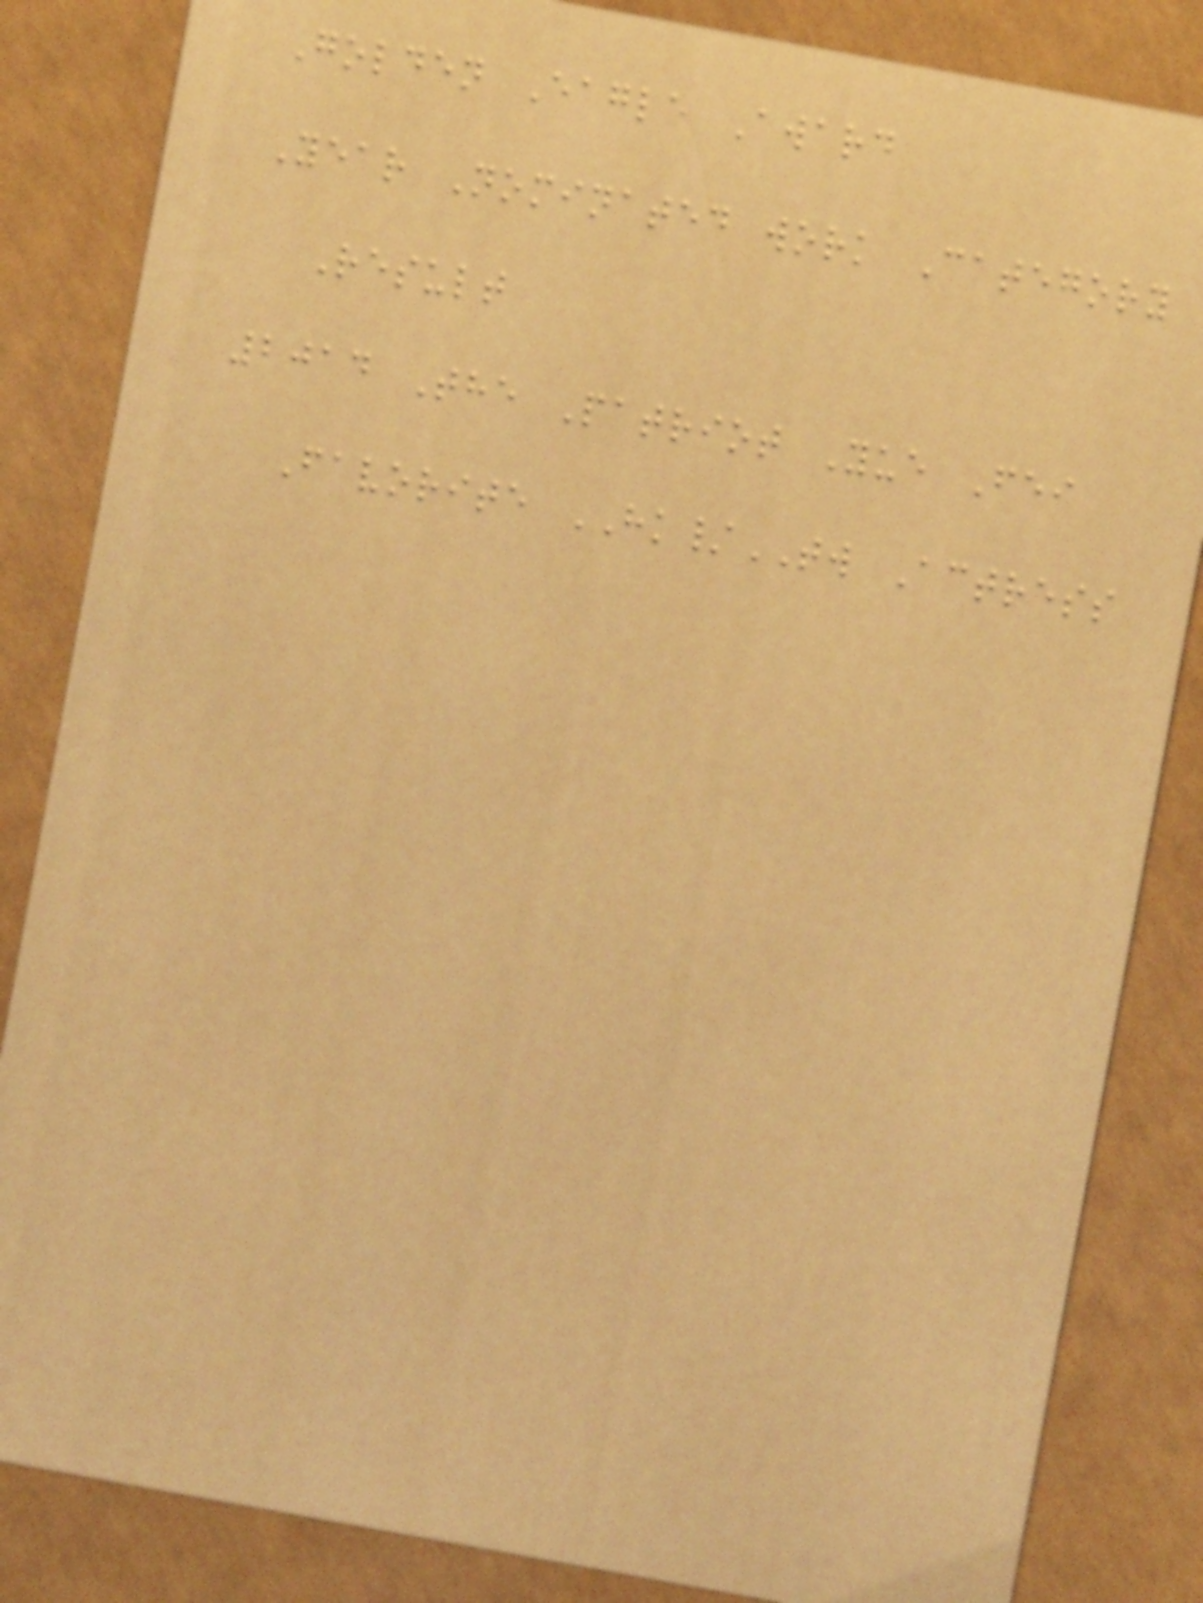Golden Eagle Award
Year Nominated work Category
Result
2014 The Patriot Yue Fei
Favorite HK/TW Actress
